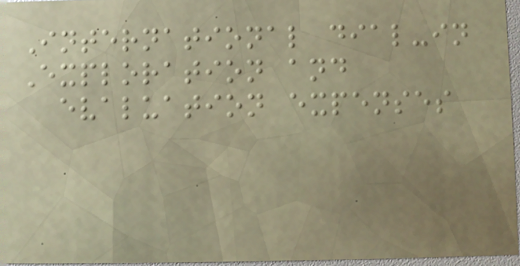International dial-in
Exploration and
evaluation expenses
